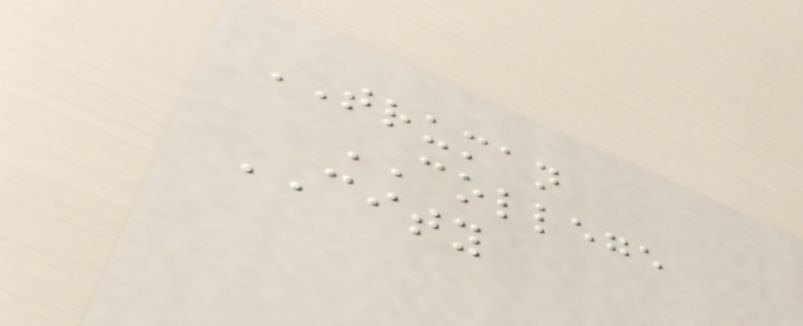TRUMAN
COLLEGE
CITY
